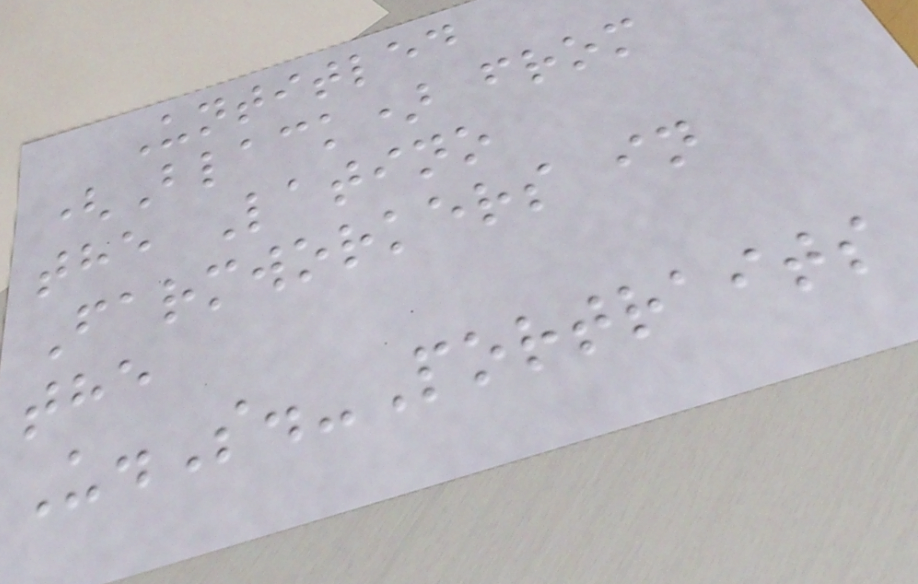Untitled
(Black) from
the Latino
Farmworkers in
the
U.S.-Portraits
